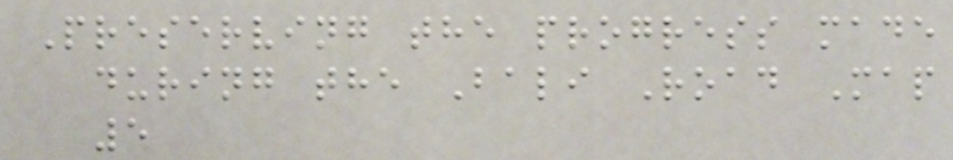Preserving the progress made
during the Bali Road Map
5
